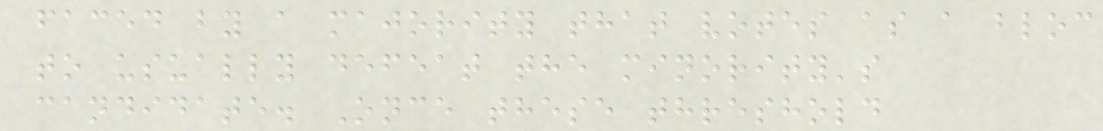faced by a majority that votes as a bloc
to usually defeat the minority's
candidate. Once these threshold
